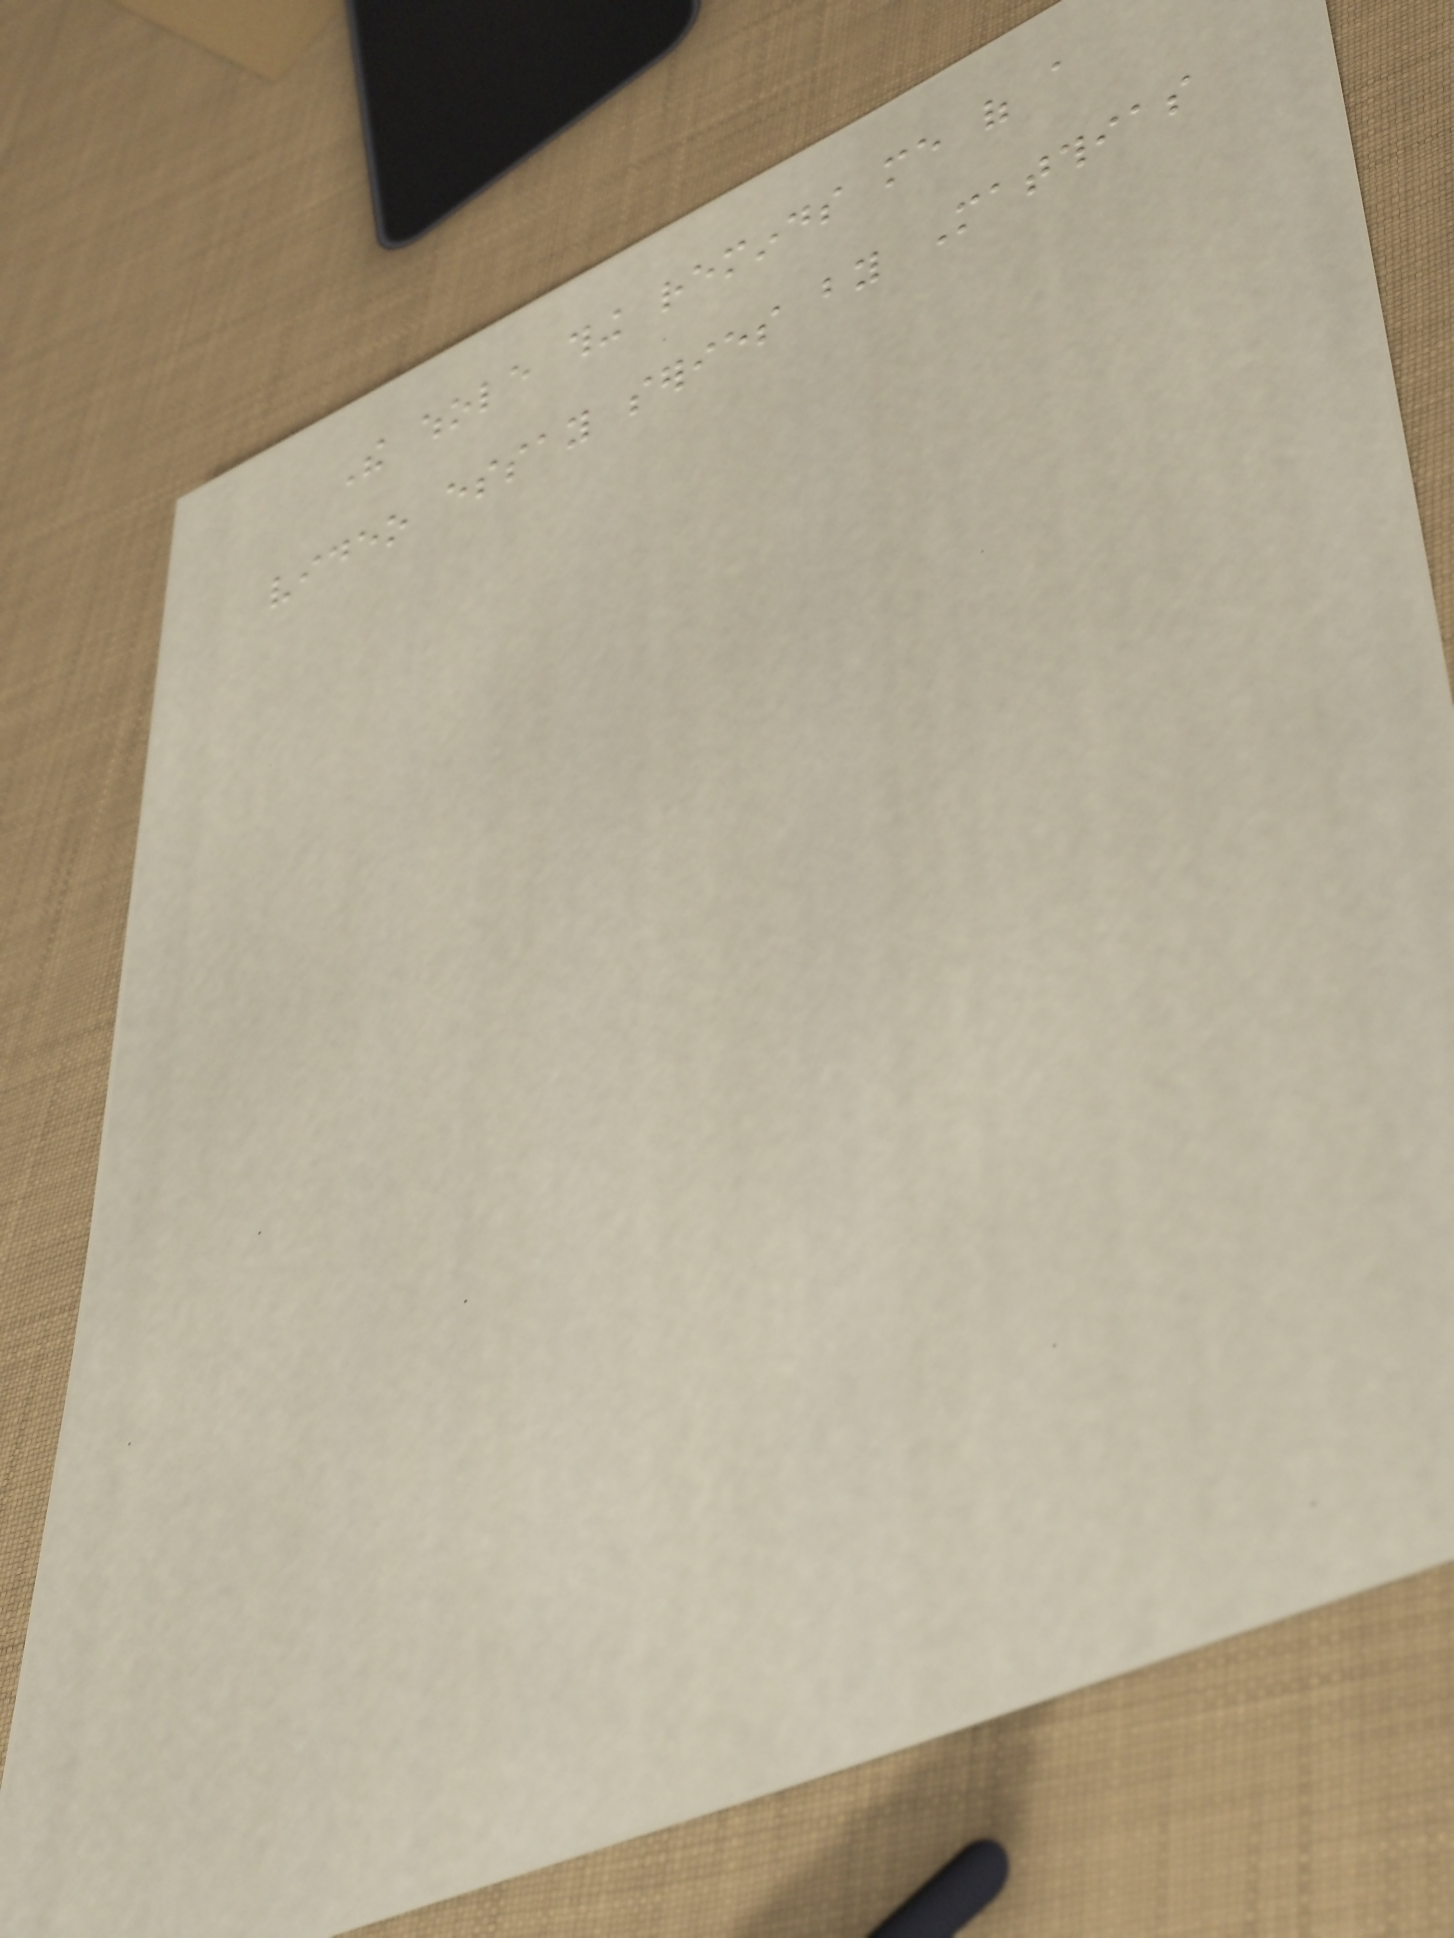The whole thing reminds me of a
video essay series by Matthias
